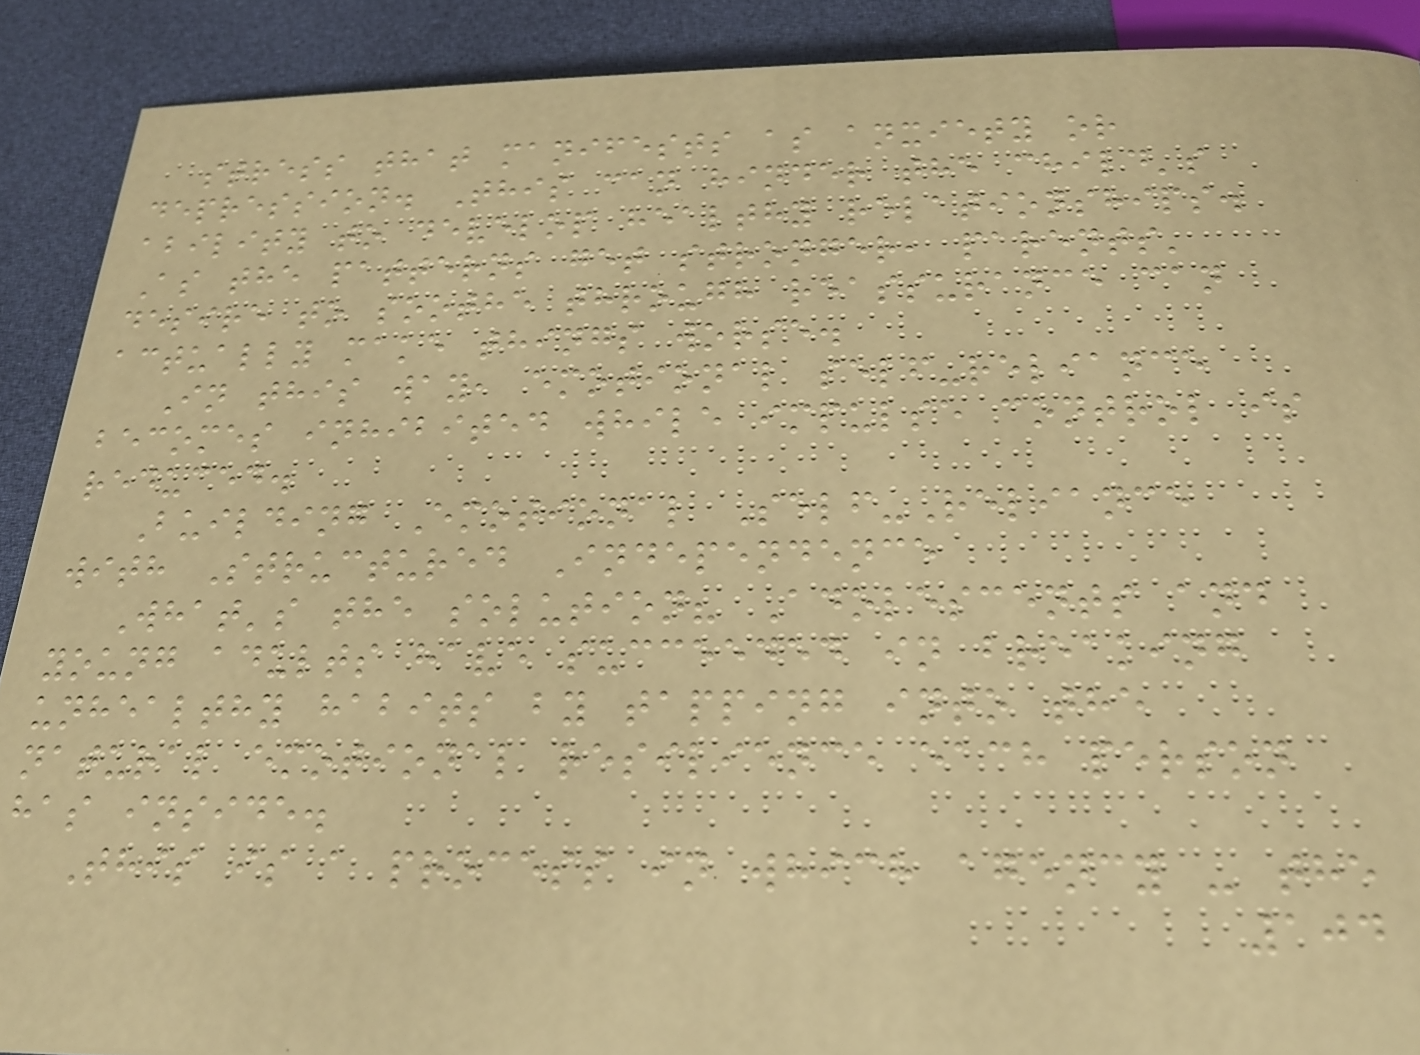stress that manifests as anxiety or
depression. This can hinder the child's
ability to develop healthy relationships.
As the patterns get stronger, parents'
desire to soothe through reassurance can
actually make things worse.
In this way, emotional self-reliance
becomes inhibited while impulse control is
reduced.
Building Emotional Self-Reliance
with Structured Independence
What's the solution? Adolescents and
young adults have succeeded in breaking
unhealthy habits by tapping into the
natural emotional resilience each person
has inside.
This is a process in which agency - the
104
